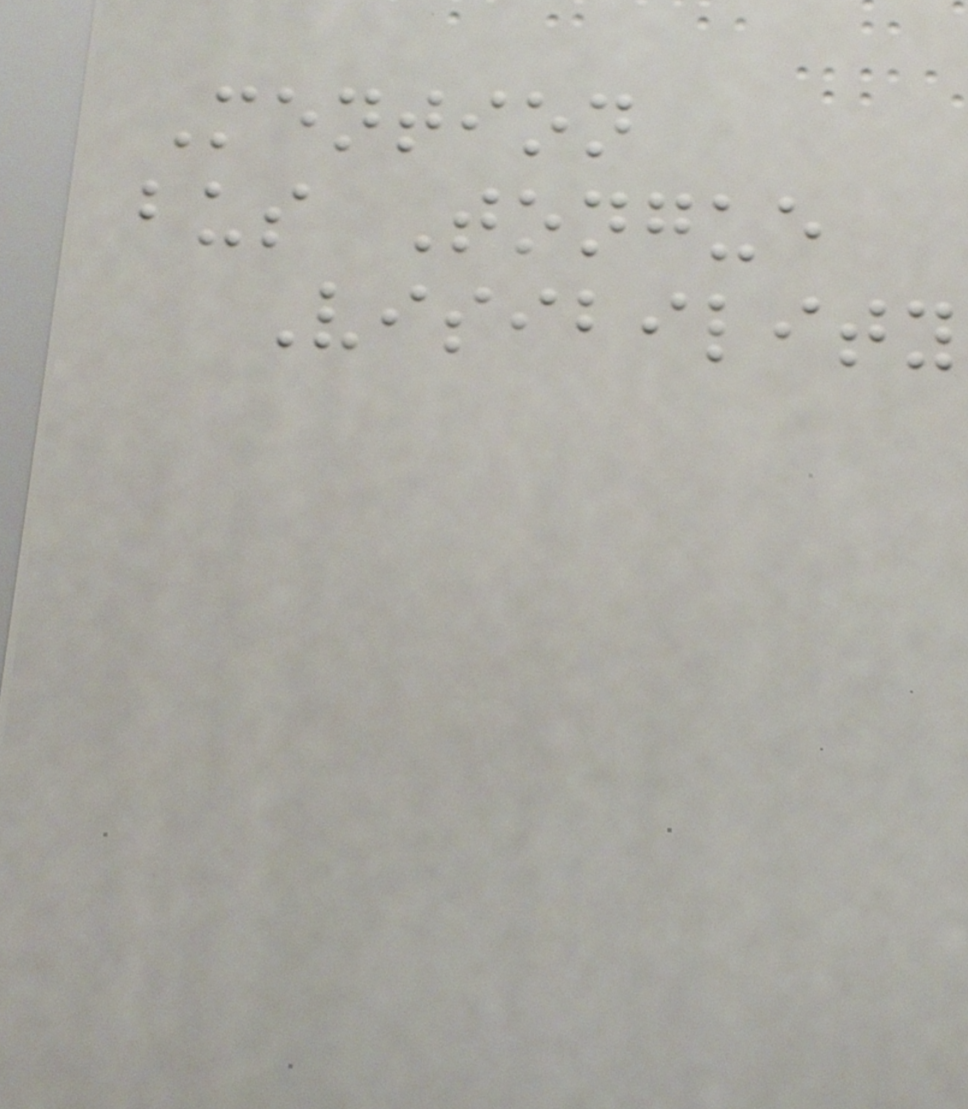Mention
bus Tongue
Visibility
